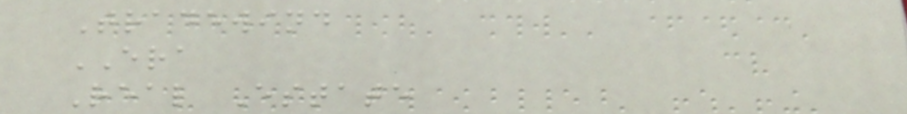Tradewind
ERA
Real Estate
